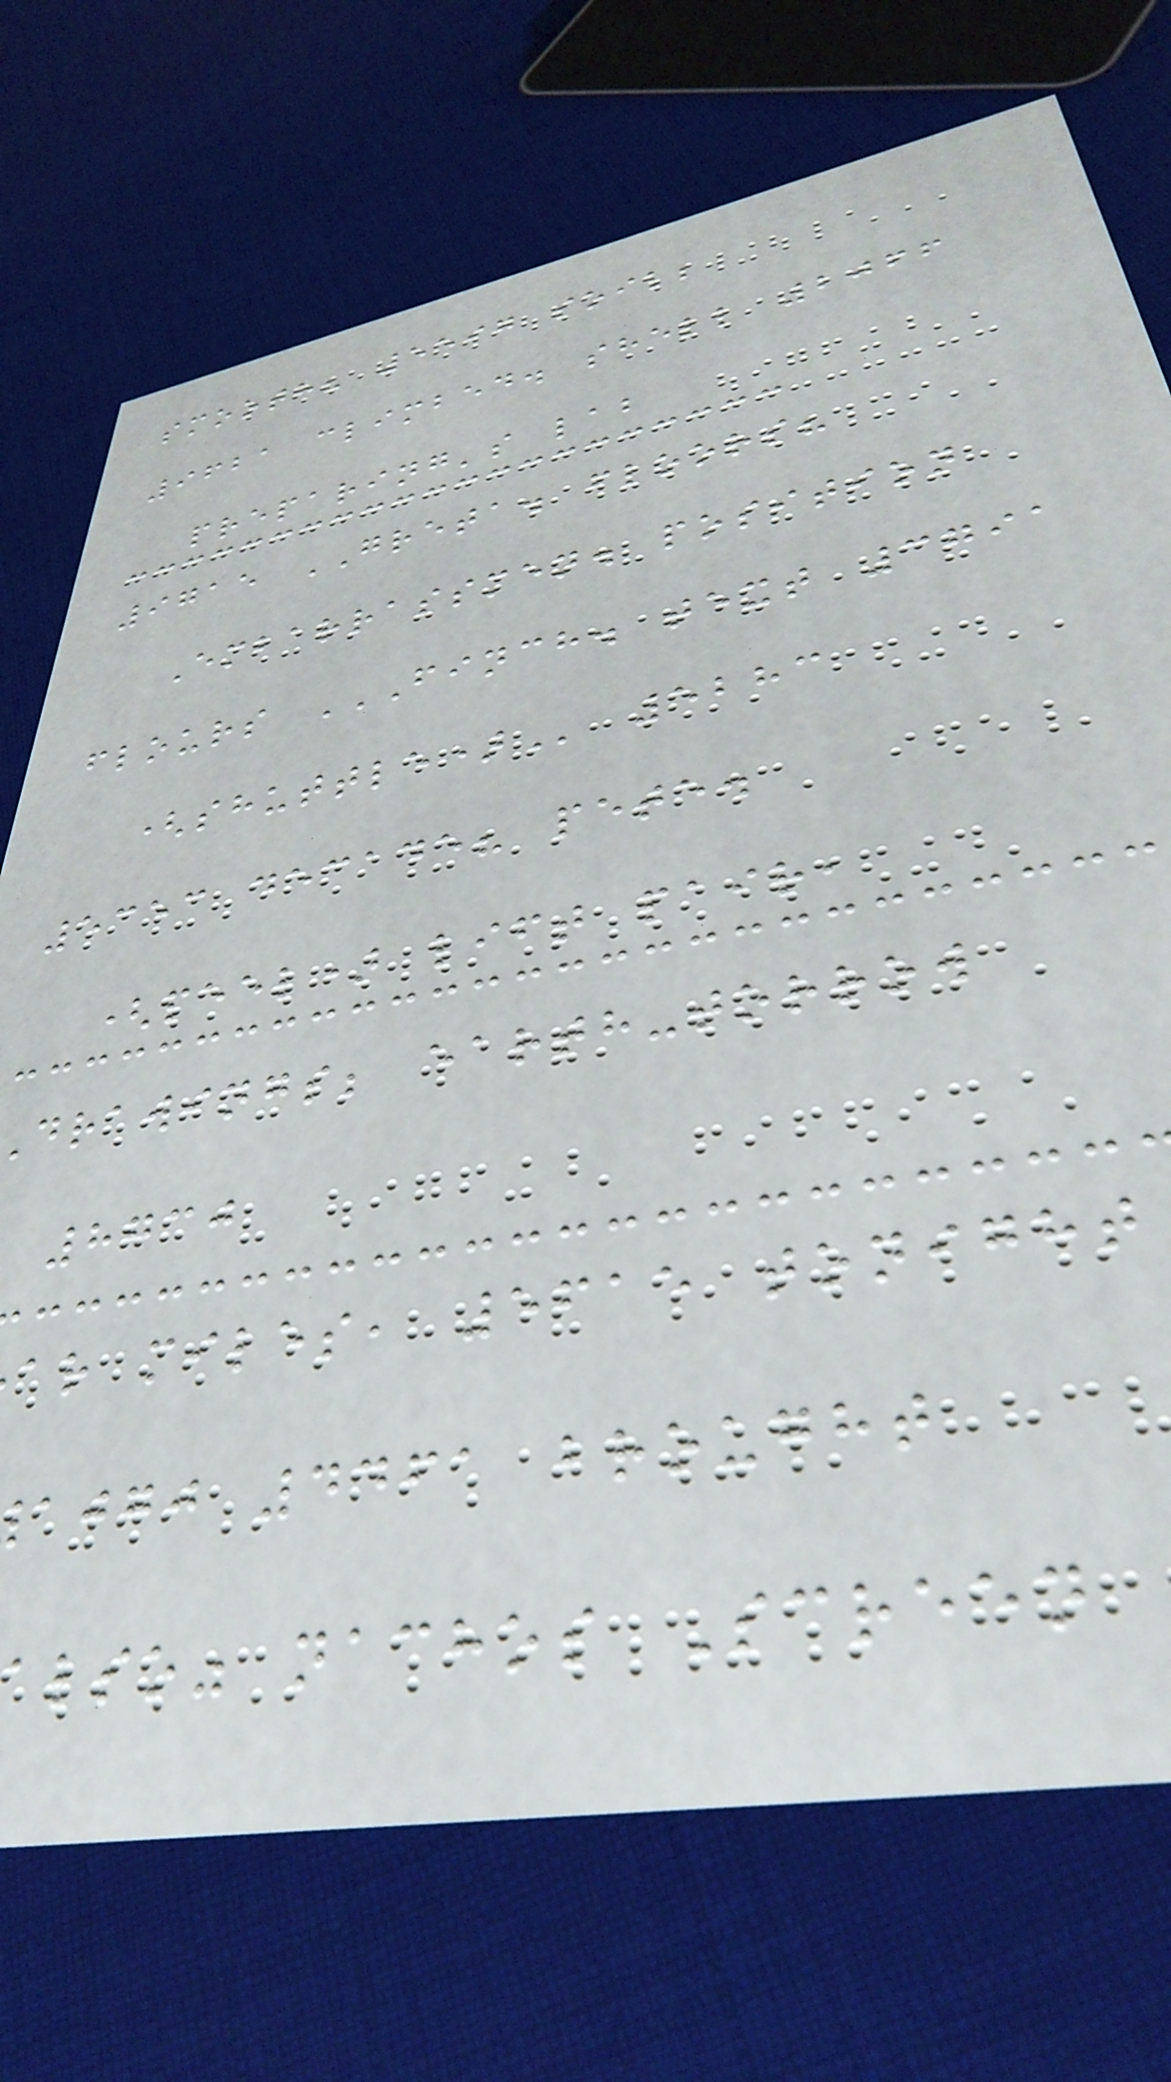smooth? 5597 soil;
9621 climbed. shell 2066
preparing's lab
9715 GRETA. floors?
Embarrassmen. position
flours FINCH. TEXT 3791
5283
5353 decade? pete.
(peel) lift pair,
drawings; earth-torrow
8730
ar miles, 5615 tonight
ajgj 4461 brought
also" nachos Screen
